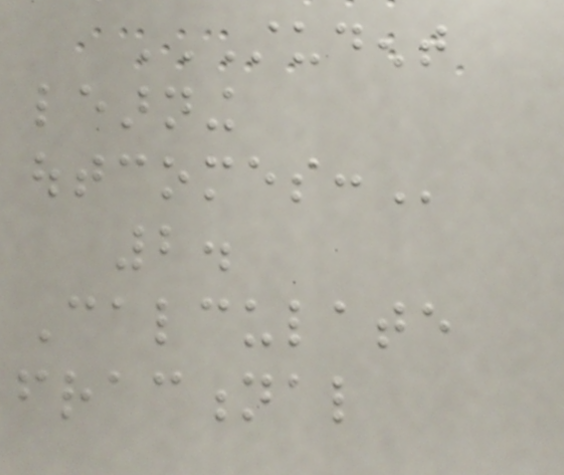STUDENT
LEARNING
OUTCOMES:
2.
Calculate
fractional
